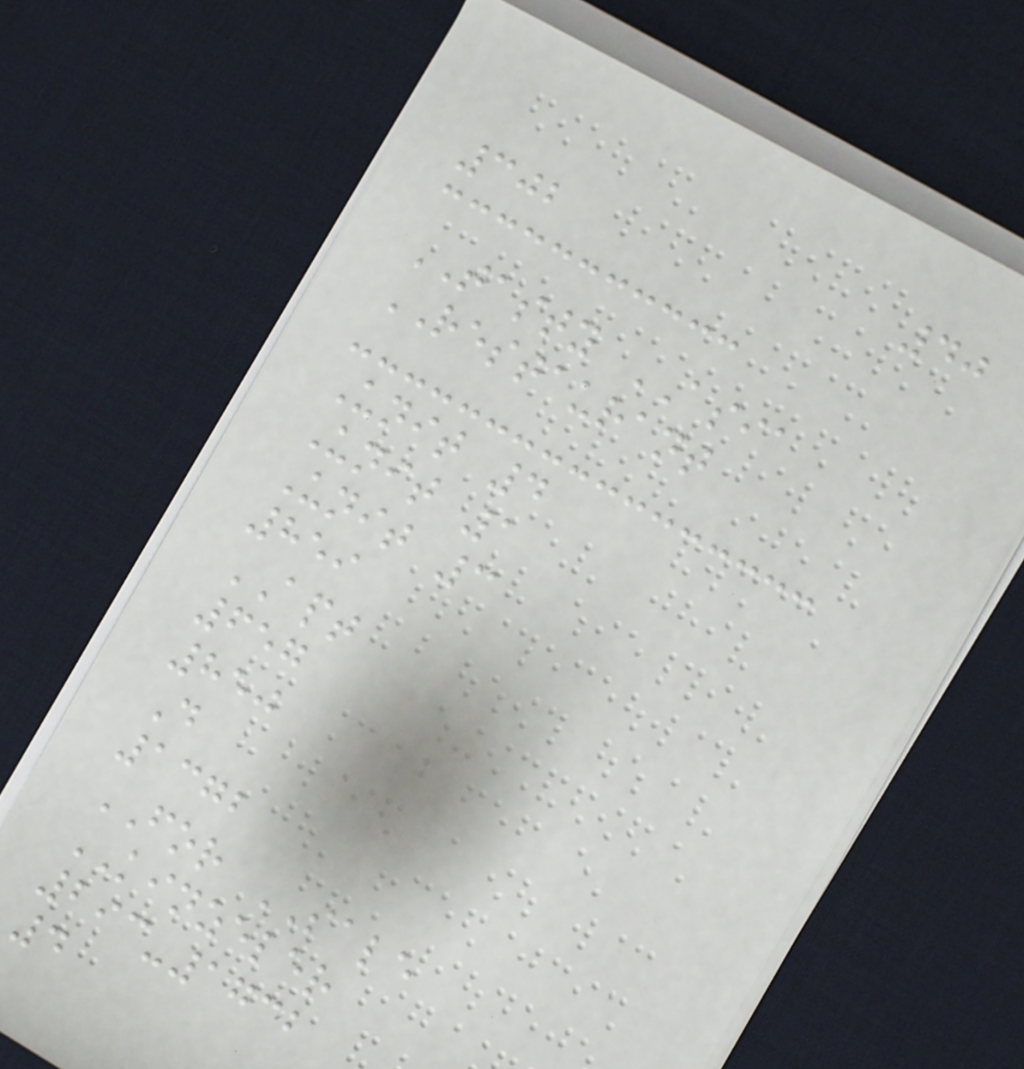40
302
TASTY ASIA
RESTAURANT
Unit 4
Unit 1
Unit 3
859
APT
657
850
D
1372
FOR SALE
KINZELER
293-1732
4
